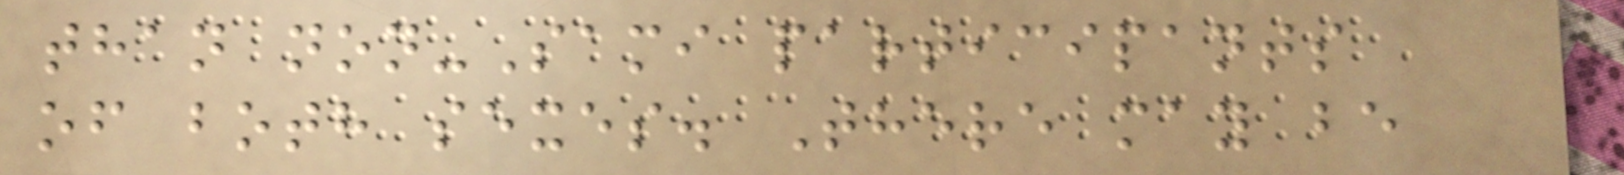than non-Sami participants
of both sexes. There may be
